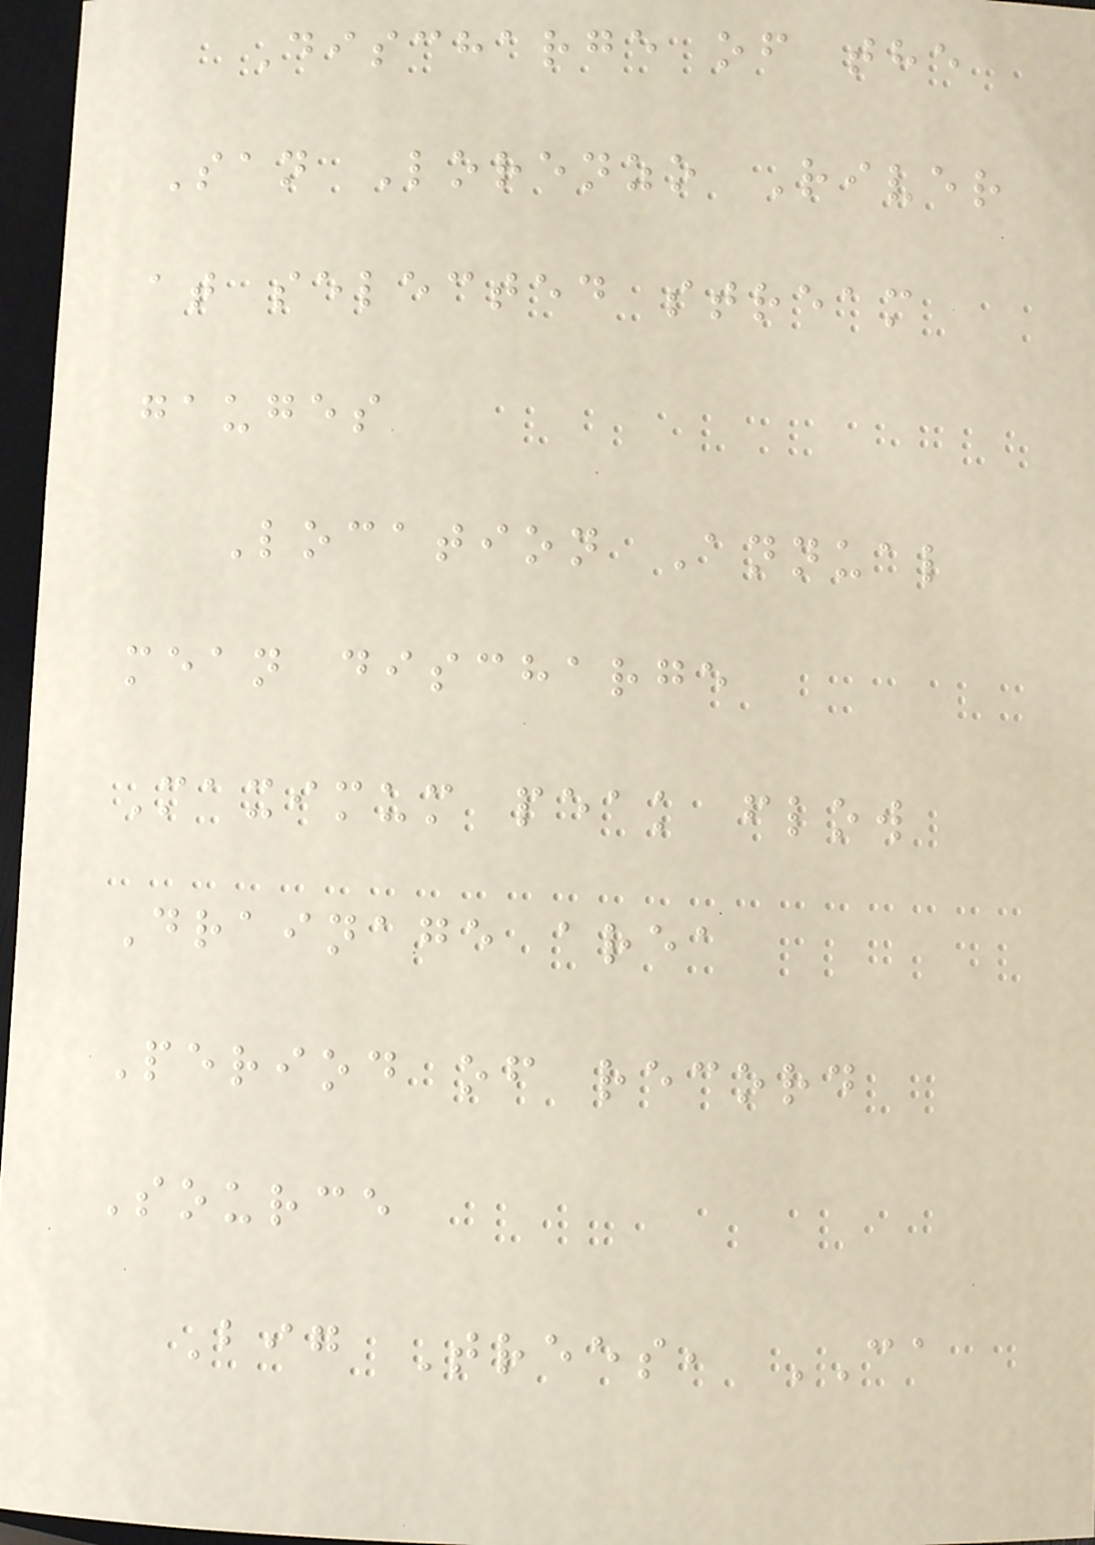Discharge of the
San Lorenzo River
at selected stream
gauges
Location Annual
mean discharge
Maximum peak flow
Drainage area
Period of record
Source
Big Trees, CA
